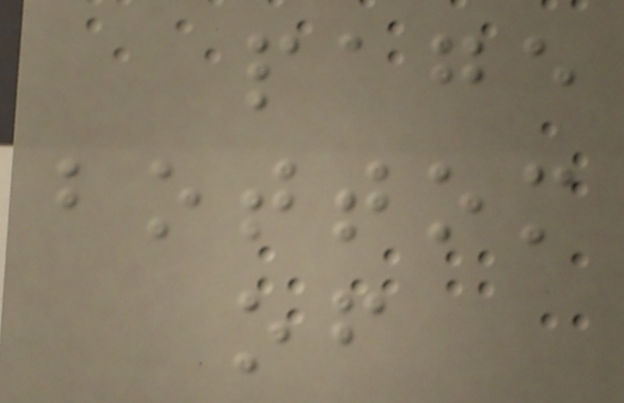page
bottom
of
